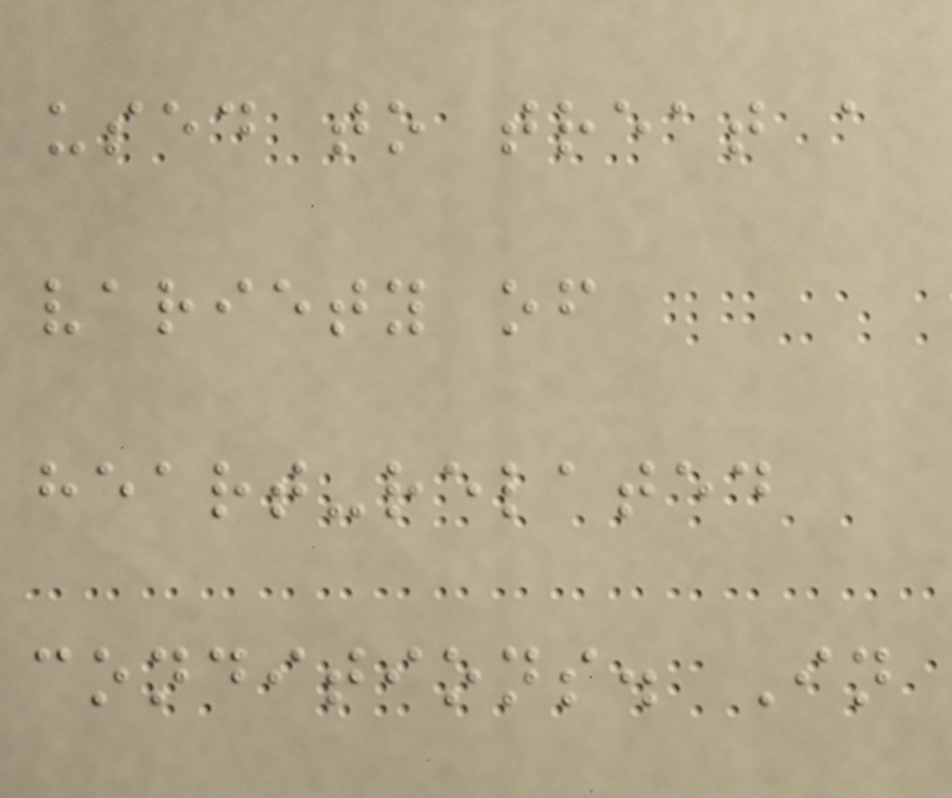used to treat a
variety of
heart-related
conditions. In
